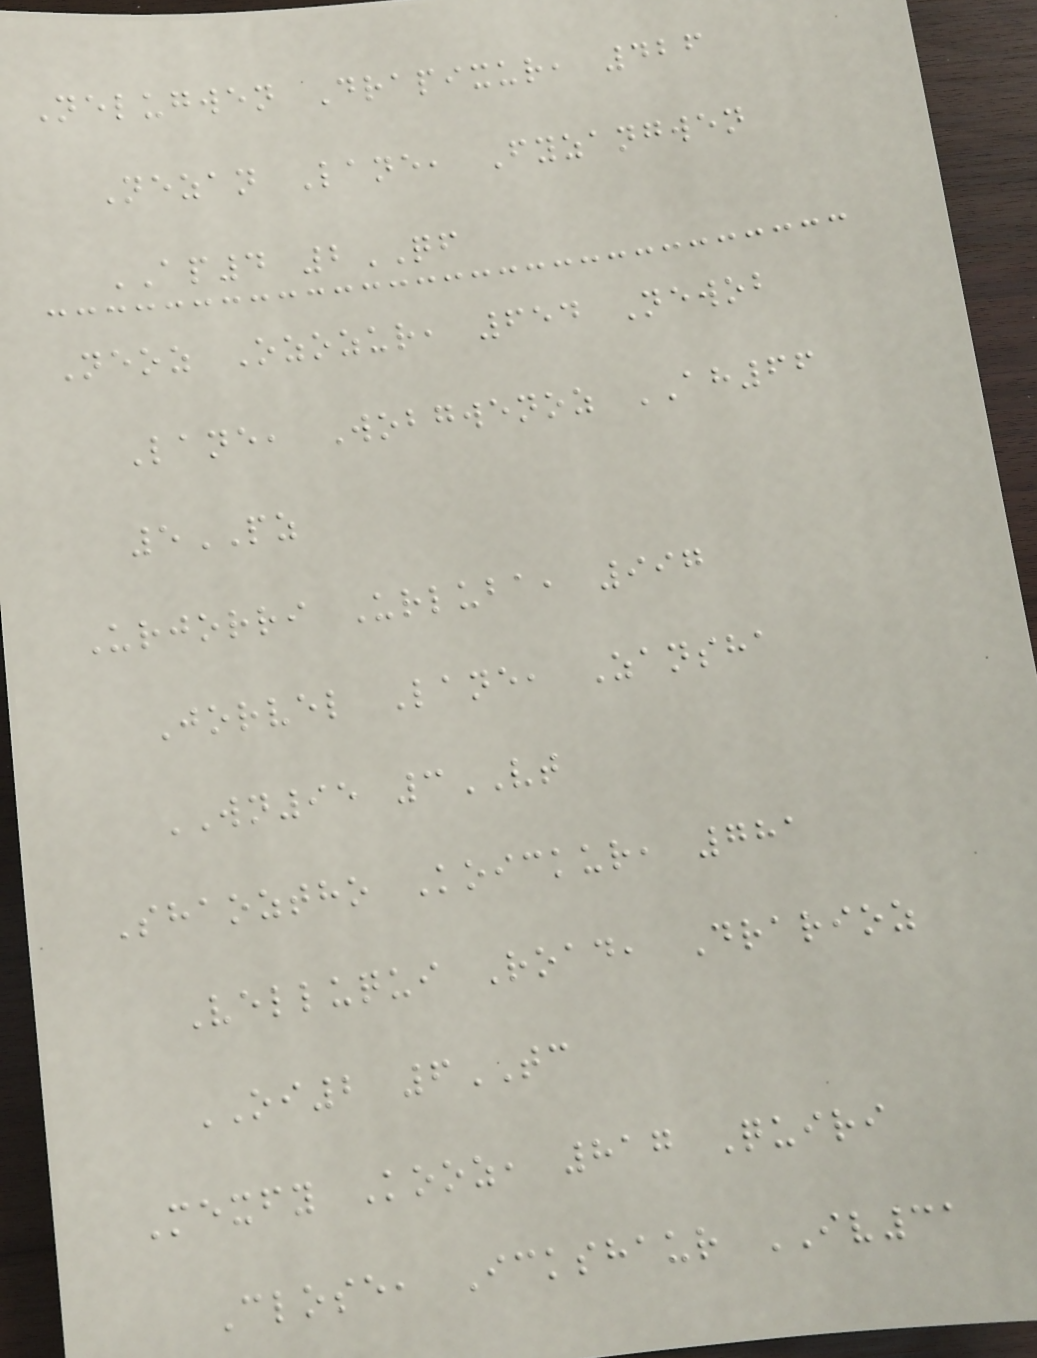Nelugwen Drapixur, 426
Nezan Lane, Fyzangwen
AP4 2QF
Neoz Ozozur, 654 Newob
Lane, Wobgwenoz AH66
5PZ
Urjorri Urluba, 997
Jorvel Lane, Zansha
WN95 3VT
Shaoztho Koickur, 781
Velluqui Road, Drarioz
OI2 6TC
Mexfy Kooz, 817 Quiri
Close, Ickshaur IV31
